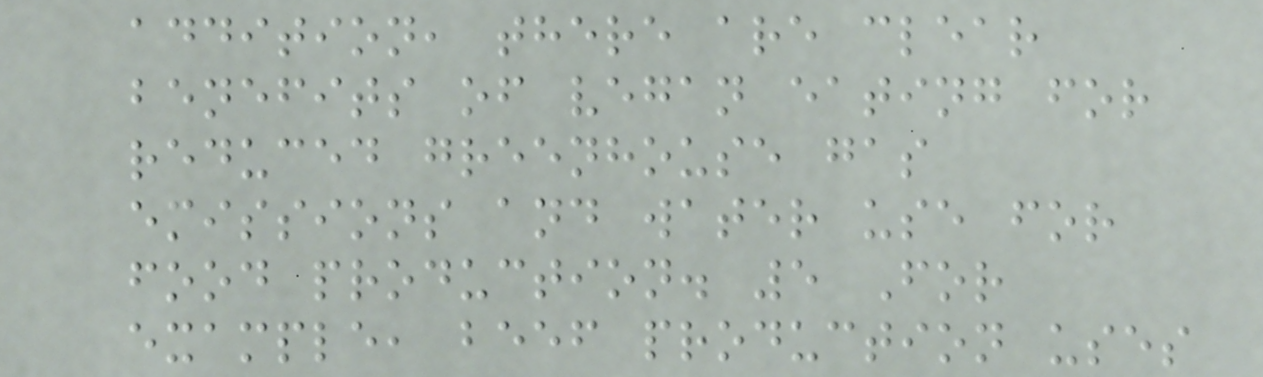addition, there are clear
benefits of vegan eating for
reduced greenhouse gas
emissions and water use for
food production. 5 For
example, beef production uses
